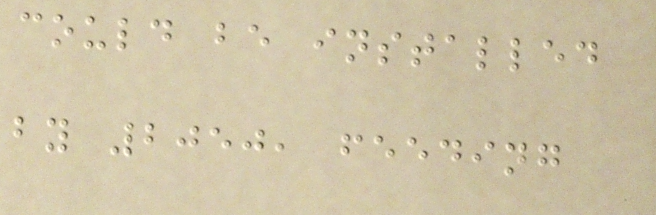could be installed
by 2050, feeding
